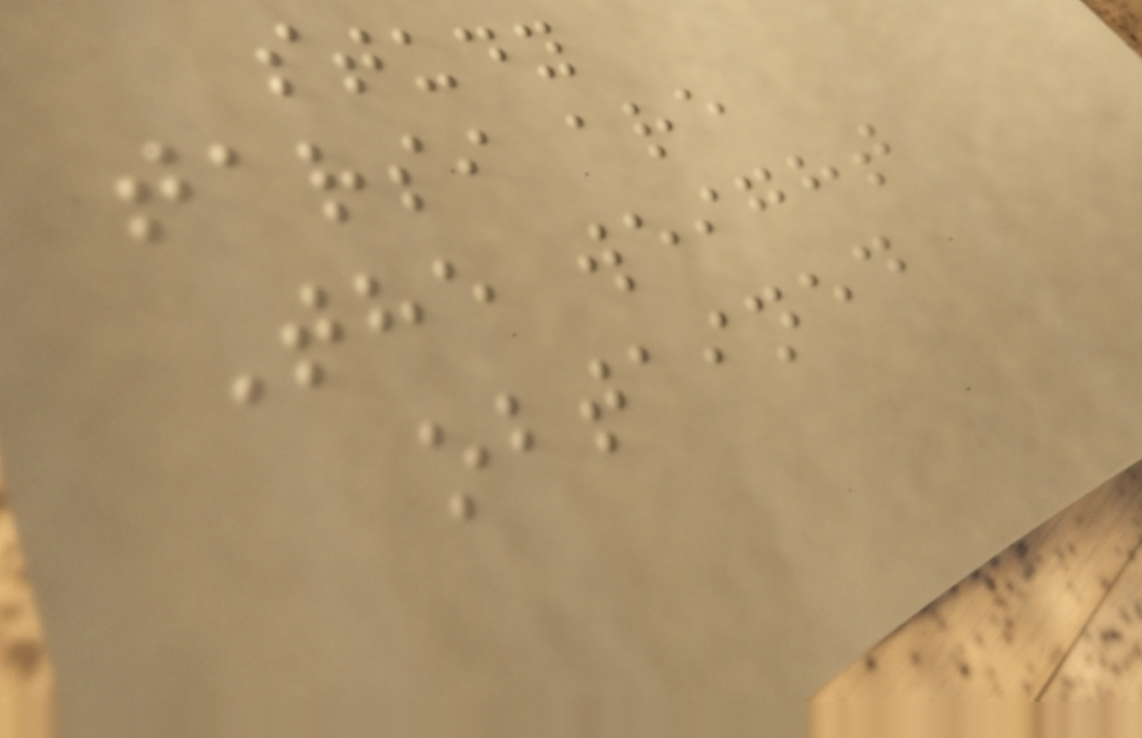study
tarsi are
The weight
obtained
